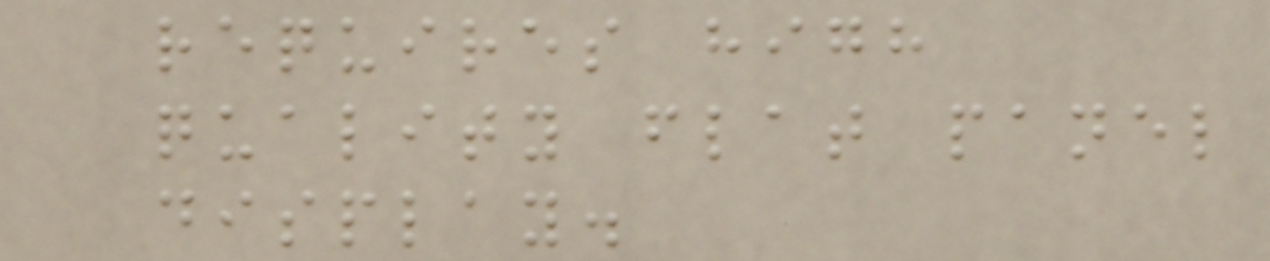requires high
quality flat panel
display.
